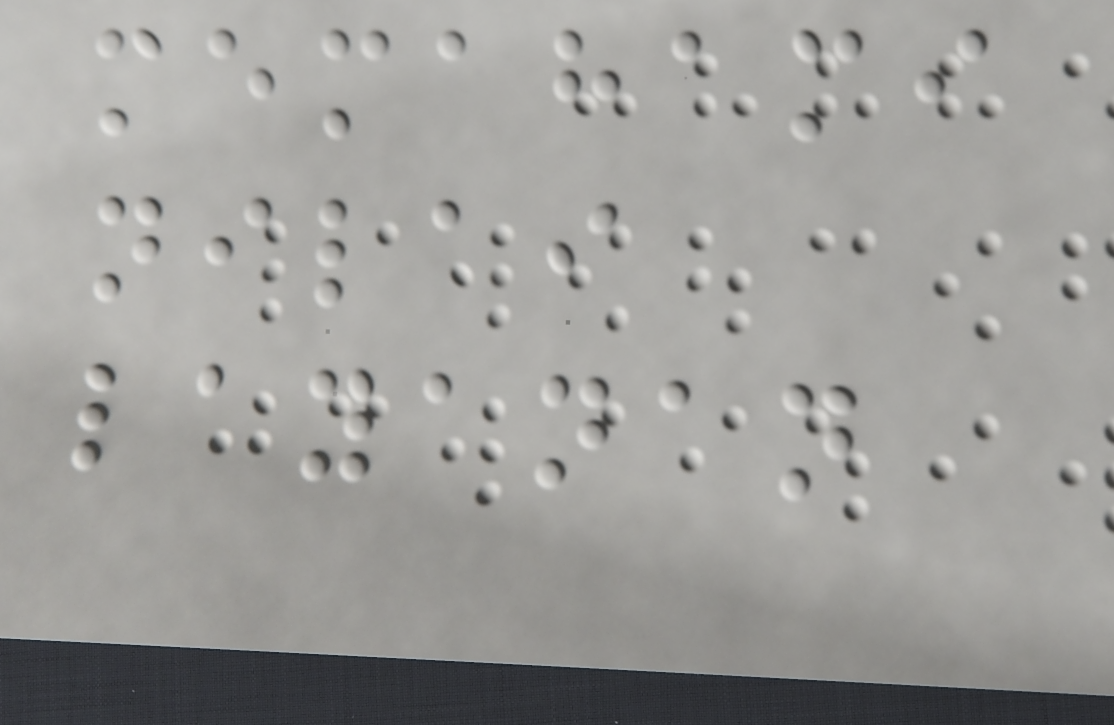memahami
nilai
layanan
